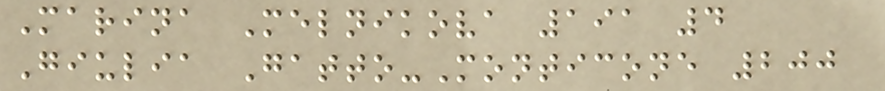Marina Melnikova 191 4
Giulia Gatto-Monticone 200
